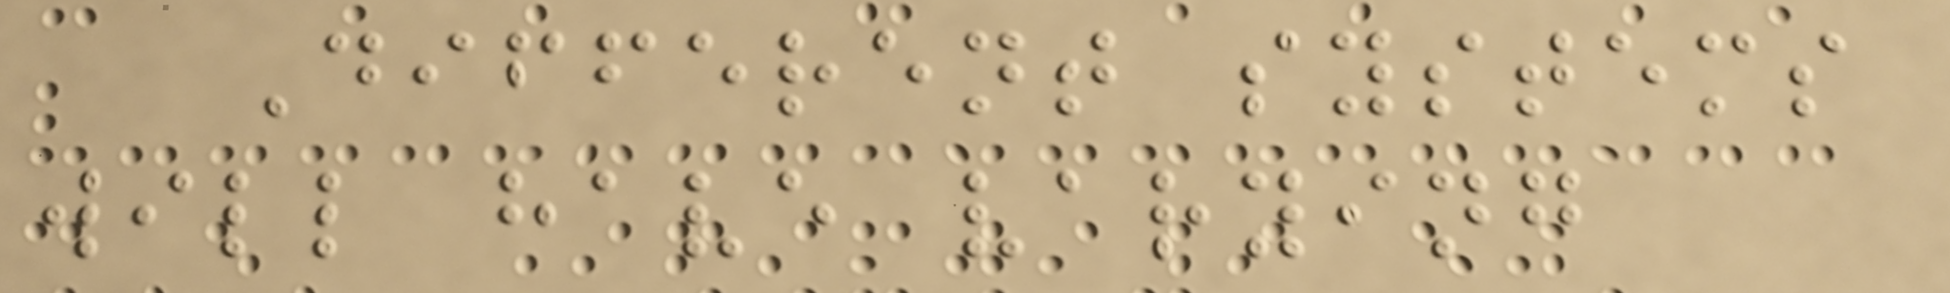Different systems
will have varying
